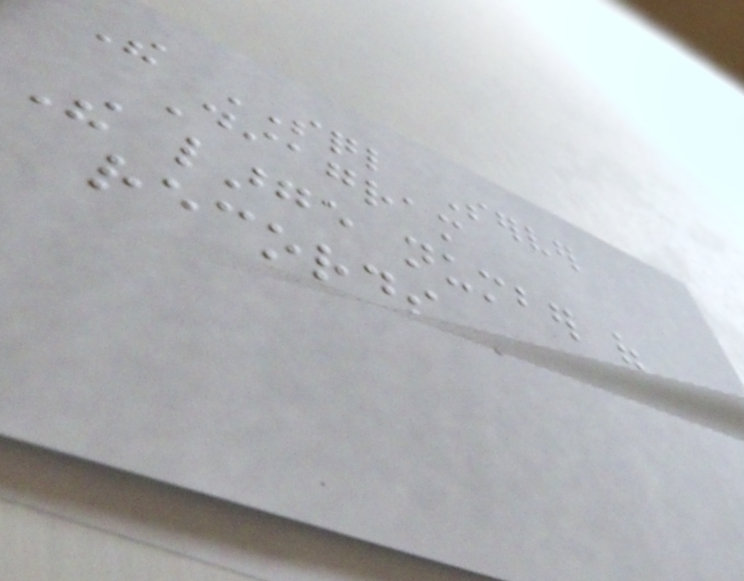The SQL Server
Diagram
The large number of
records in
